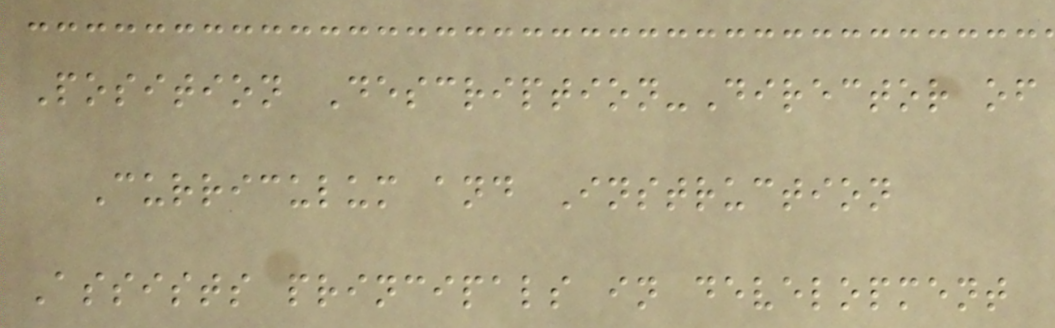Position Description-Director of
Curriculum and Instruction
Assists principals in development
